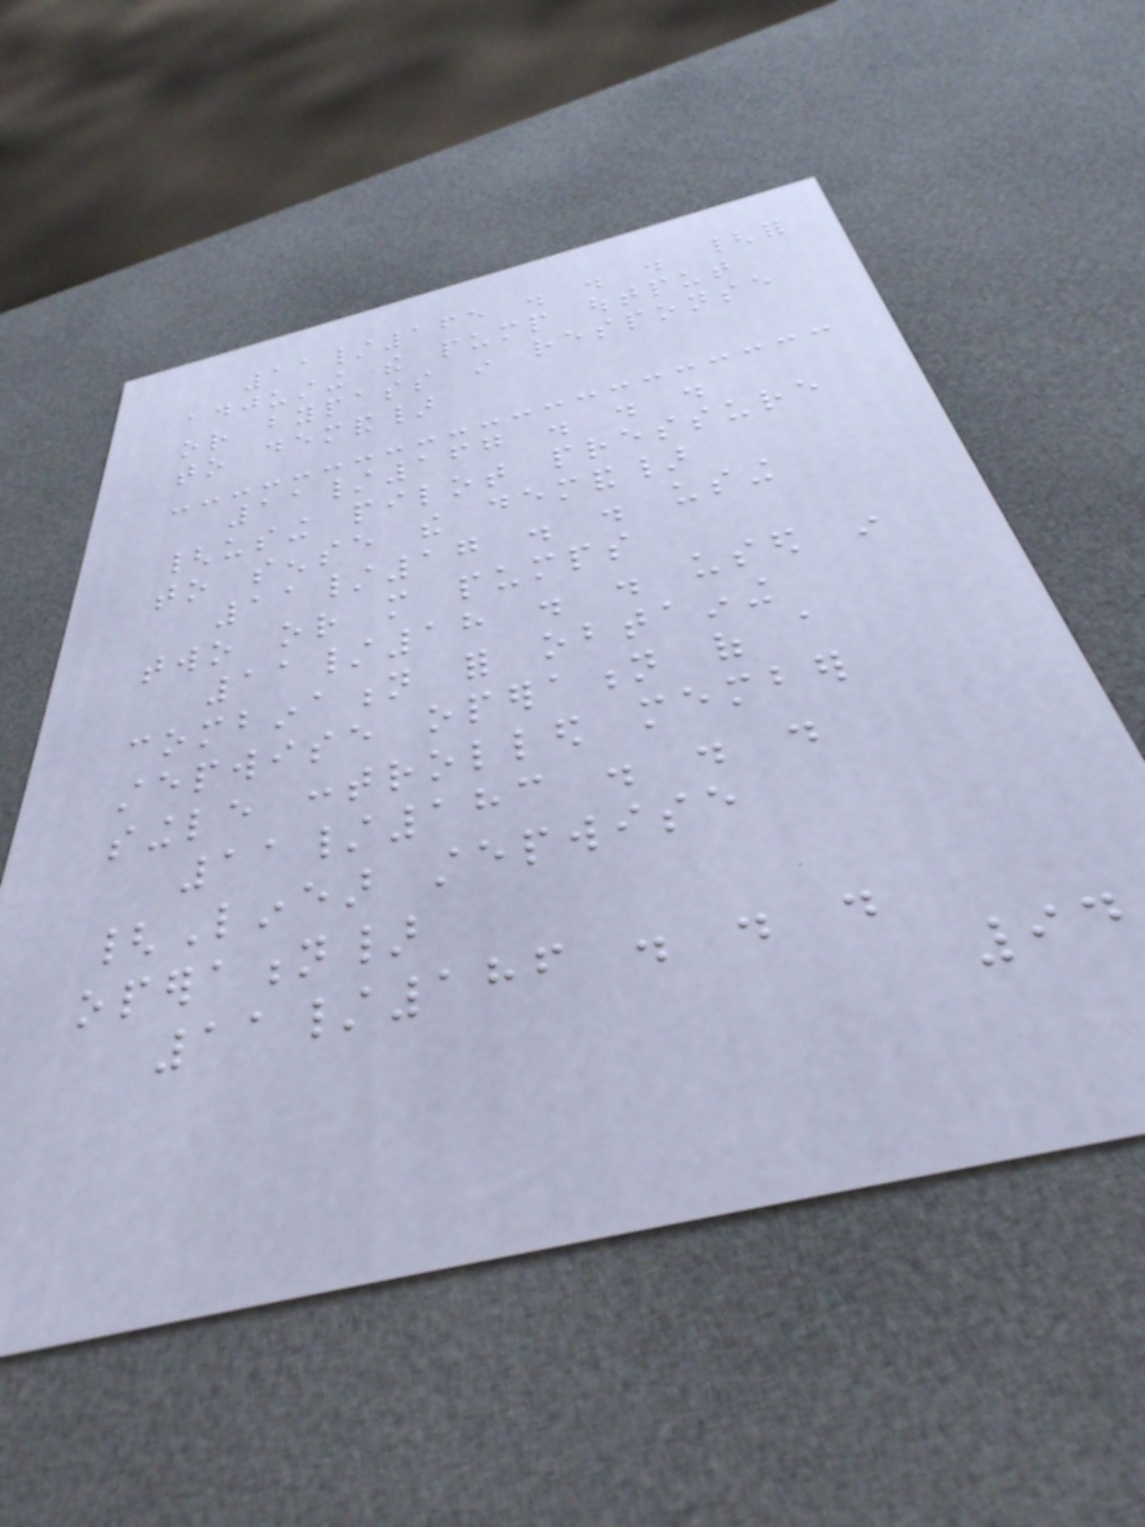11/165 . . . {for
adjusting the pump output
or bypass in response
to demand}
11/167 . . .
{using pilot pressure
to sense the demand}
11/17 . . using
two or more pumps
11/18 . . used in
combination for obtaining
stepwise operation of a
single controlled member
11/183 . . .
{Linear stepwise
operation}
11/186 . . .
94
